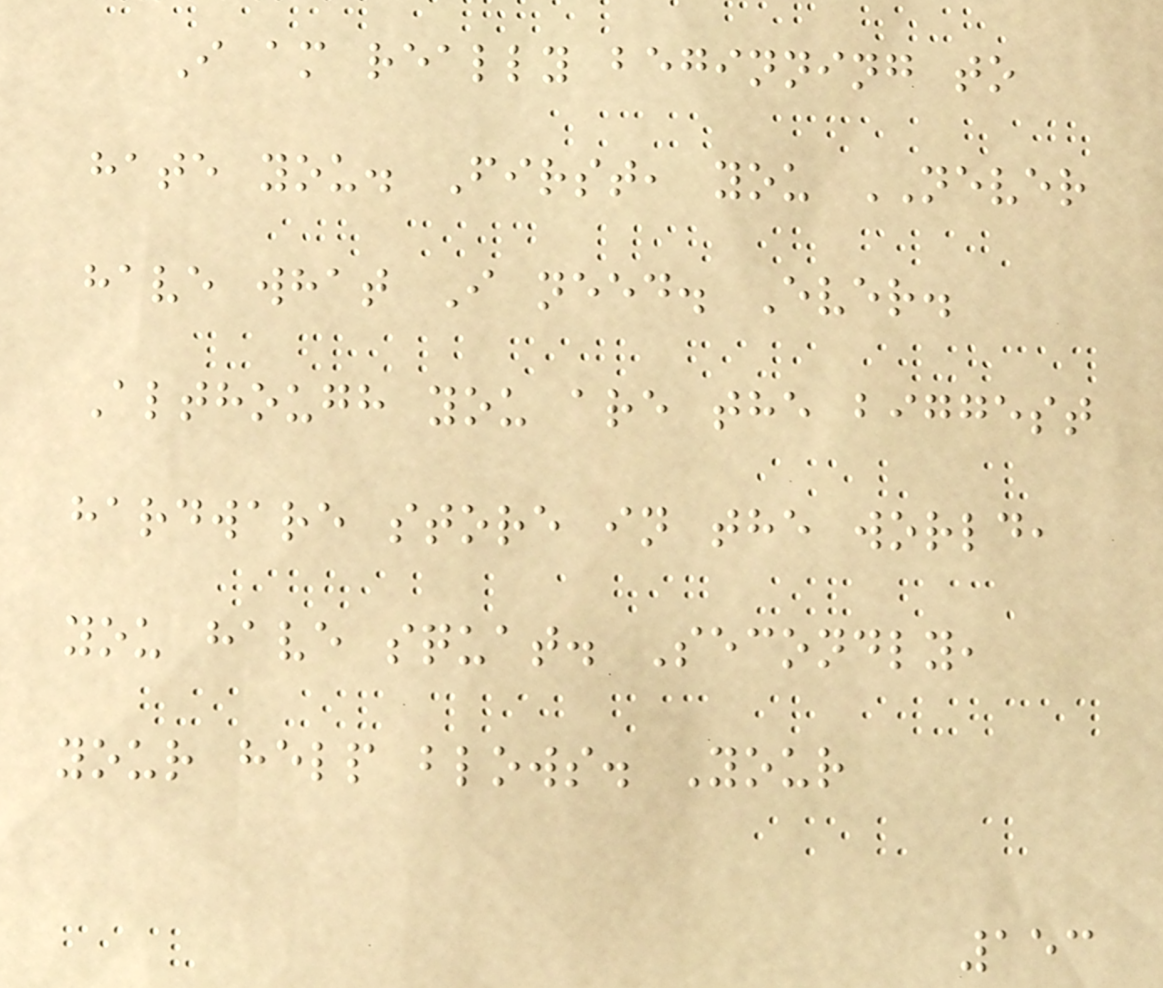I am really beginning to
hate you. First, you NEVER
have what I need. Ever.
Although you are the biggest
hardware store in the world,
you have squat. Secondly,
your help blows. Your
153
